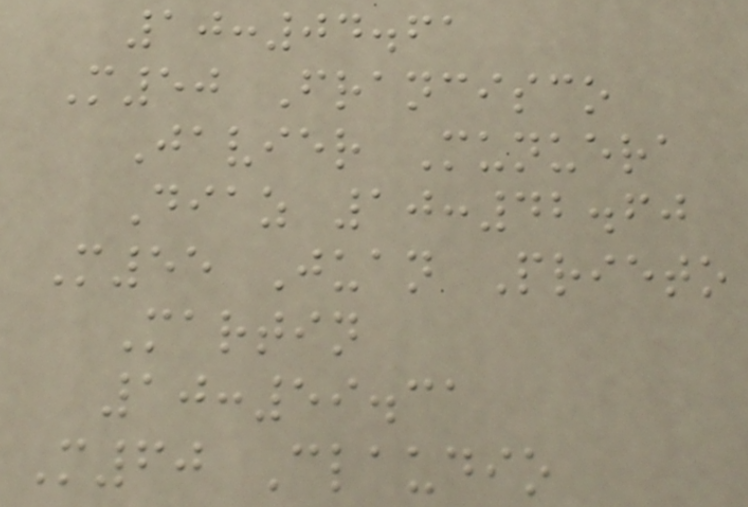10:04.61
M50 Francisco
Javier Munuera
Diaz 10:42.60
M55 Juan Prieto
Martin
10:59.31
M60 Claudio
